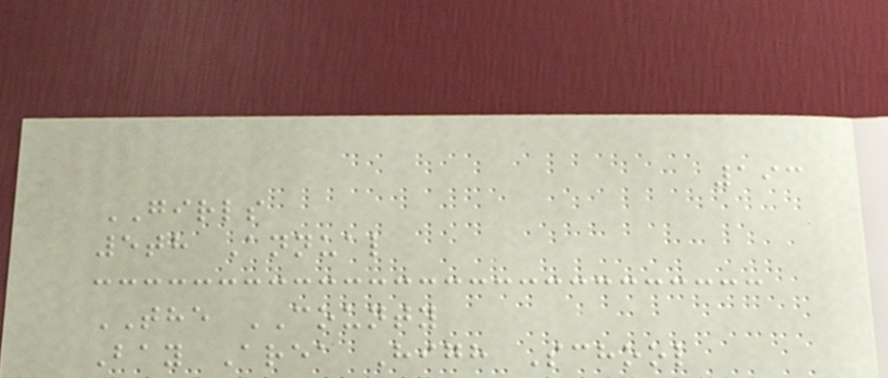193
GIRLS
5th Annual
THE COUNTY
Bay Area High School
